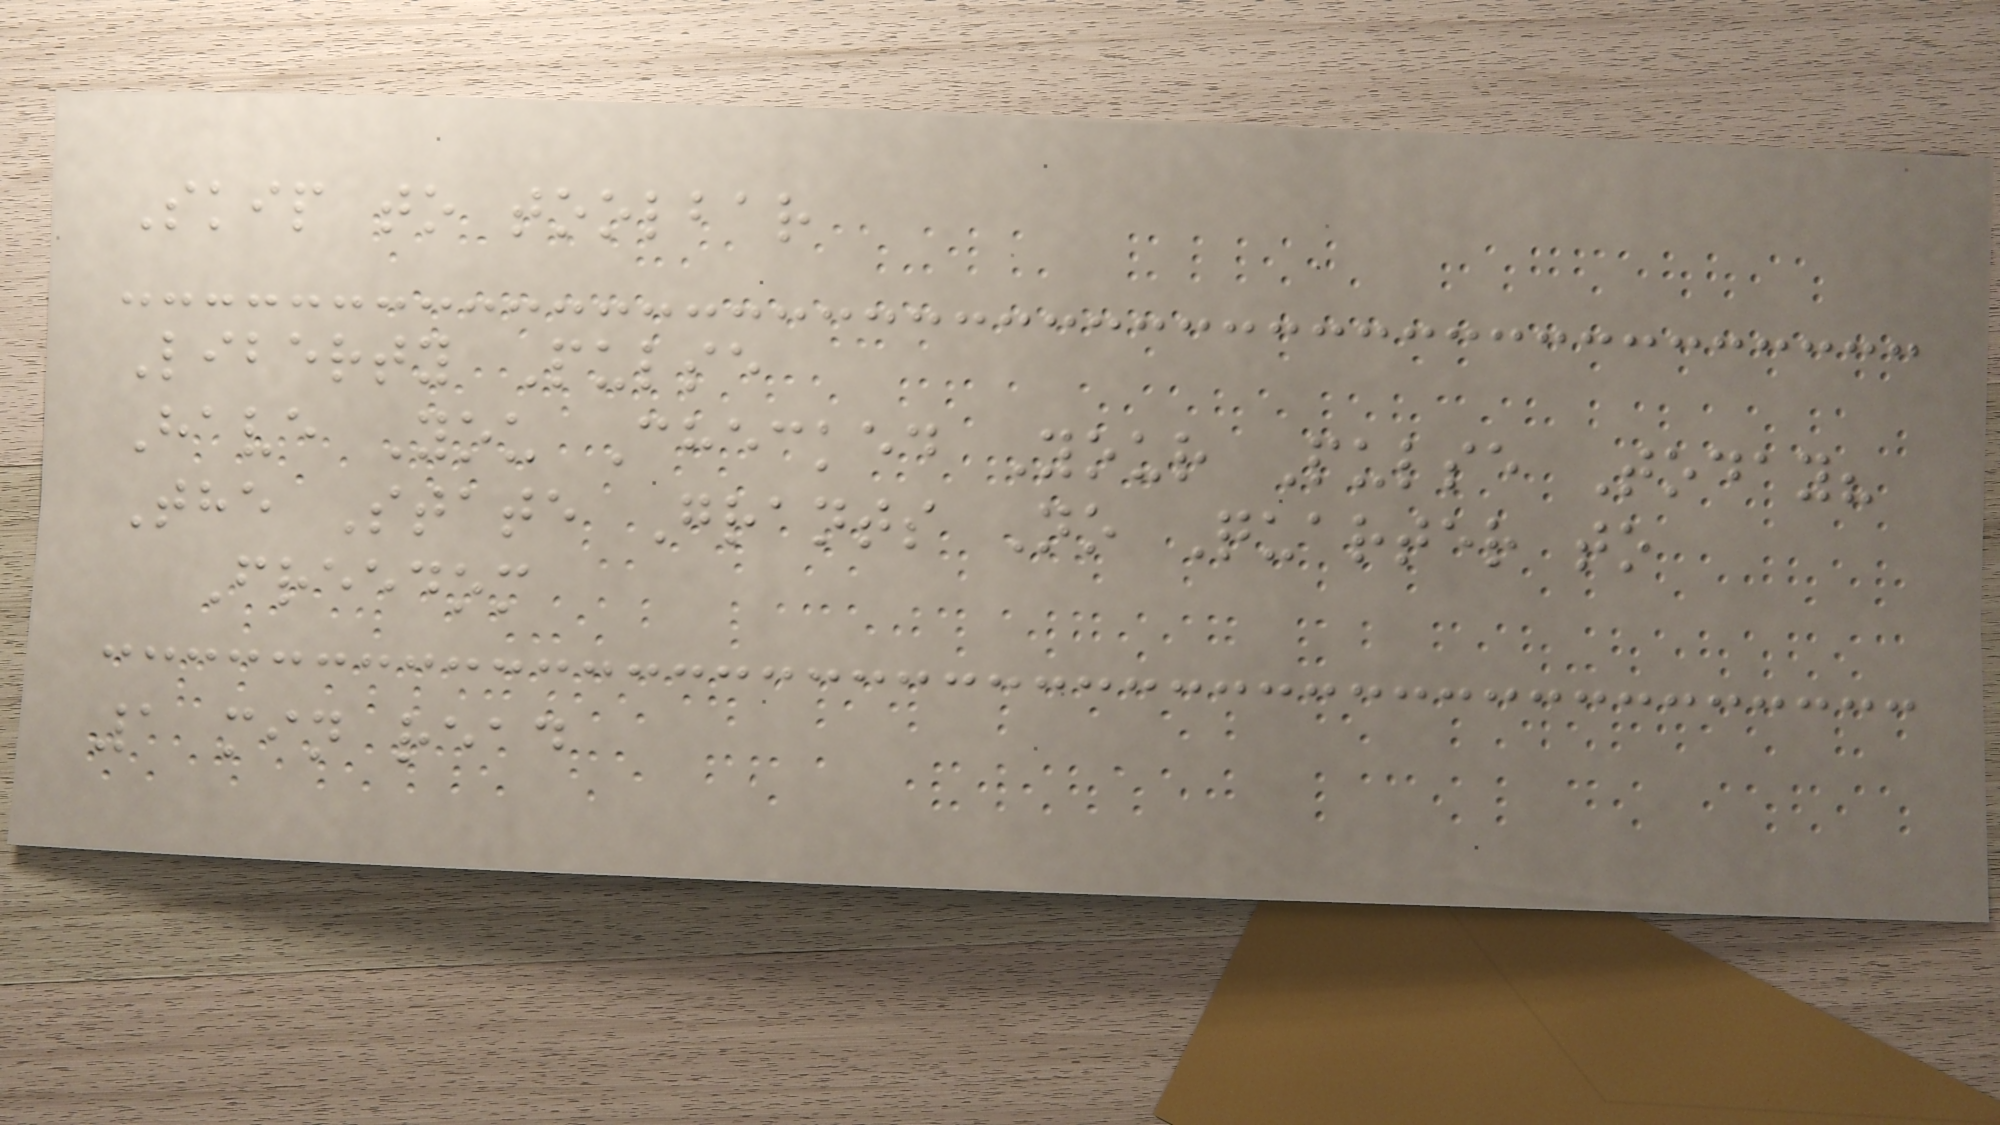Skip to toolbar
Liberty Pulse
Have You Checked Your Pulse Today?
The State Grants No Quarter to
Freedom
1 min read
